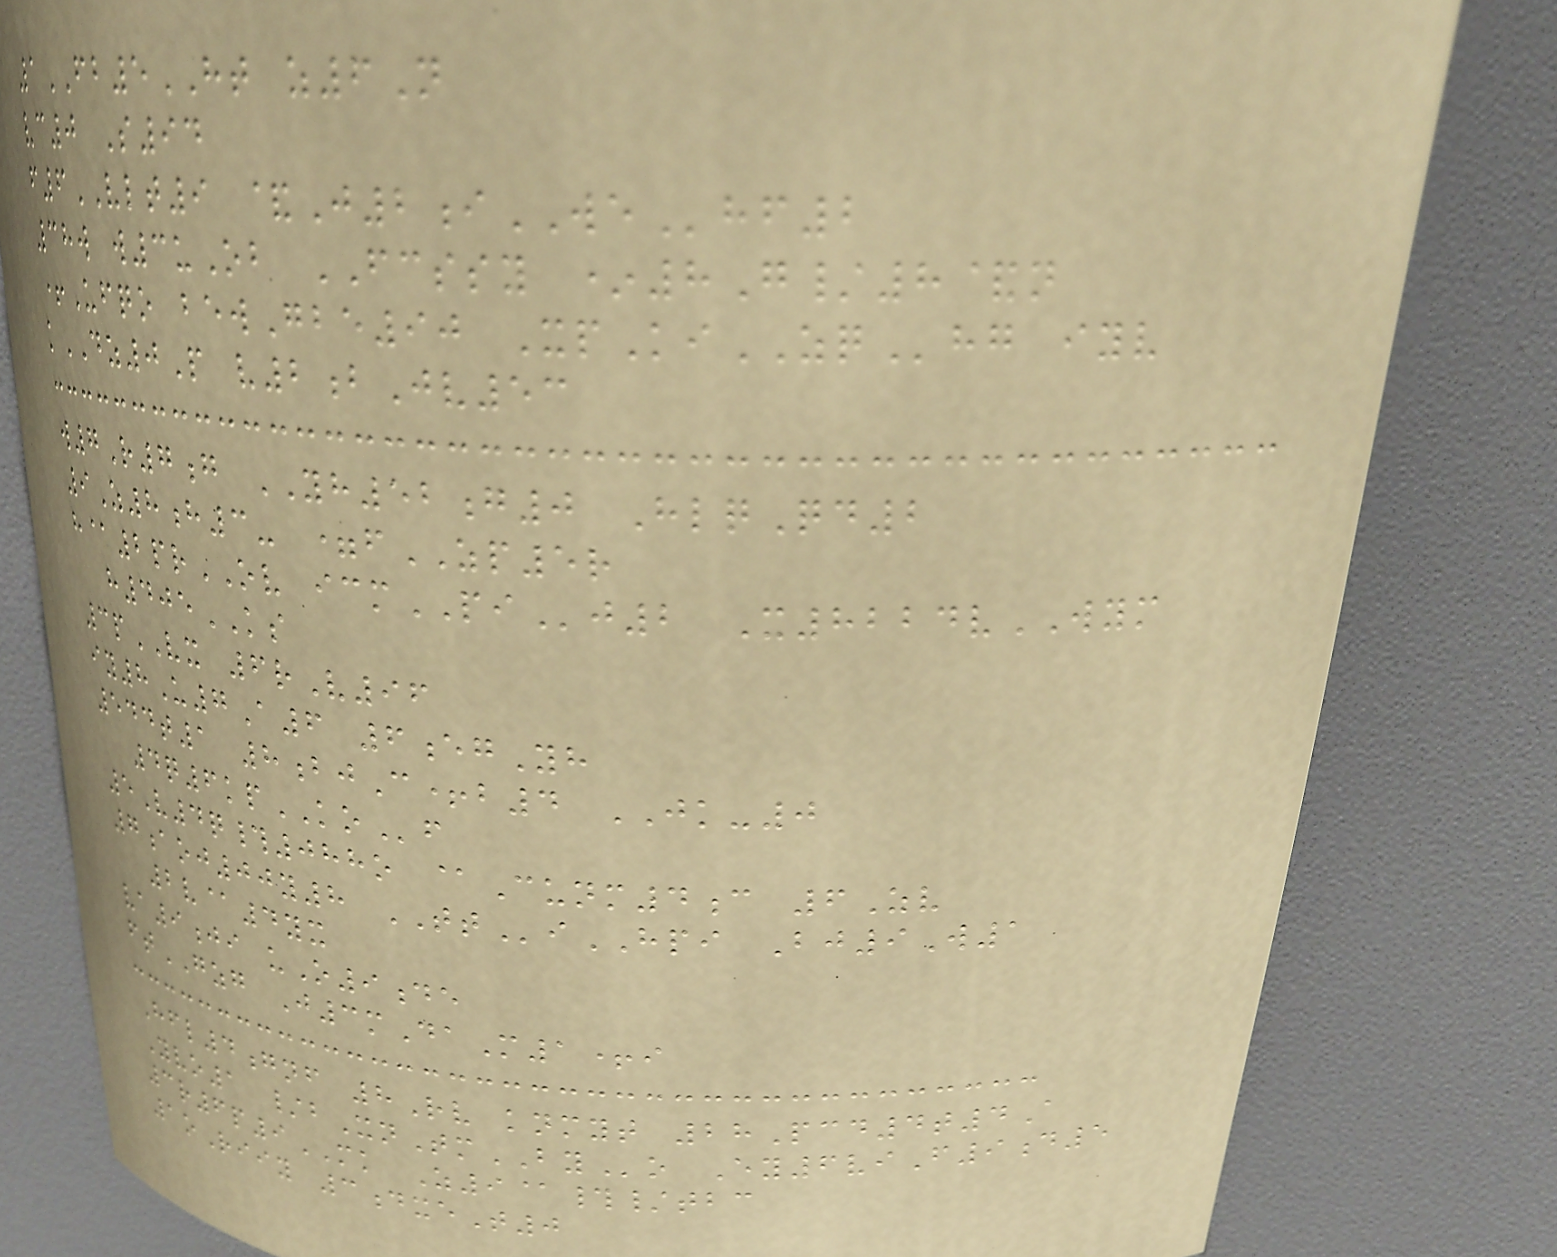1FB5HT z6N
vc0 S94
f6VLT9 &J2iWEhf2
38w w3uOb FCSSY *8G/8&n
+Ufqo bewGbe90 XpKiZQhg iyv
kDZ0P v2bJv53
w7R7g YH52g0 HlqQd2
9Z8h3- =fZP5r
h@2prOV icmPIj2 X8224vWYM
h405KS
3pVX 6rV96
iy8U7A6 6egYh
544t1 8bjC+b4 JK-0
4q6kpKOf
5V4q#088o @Cunm4c 6Zv
7aoj00y8 TTiHPI Bj9W1
2v@4yx
va9ji uO9de
ftGZG J3mDaM1+i
Hfl4gnf 8Rv knmyt 28Pcd4t4A
Yvo1 /bXnTmBYo Ey6viF9d5
3r6p9MK Z9@#/tbc
1oRiiy 3dxeT0
